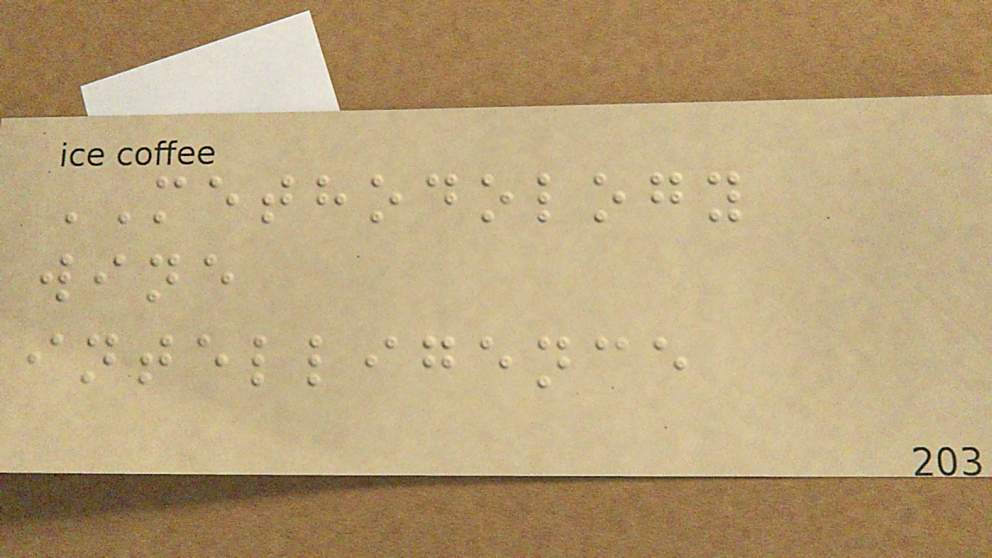METHODOLOGY
wine
intelligence
